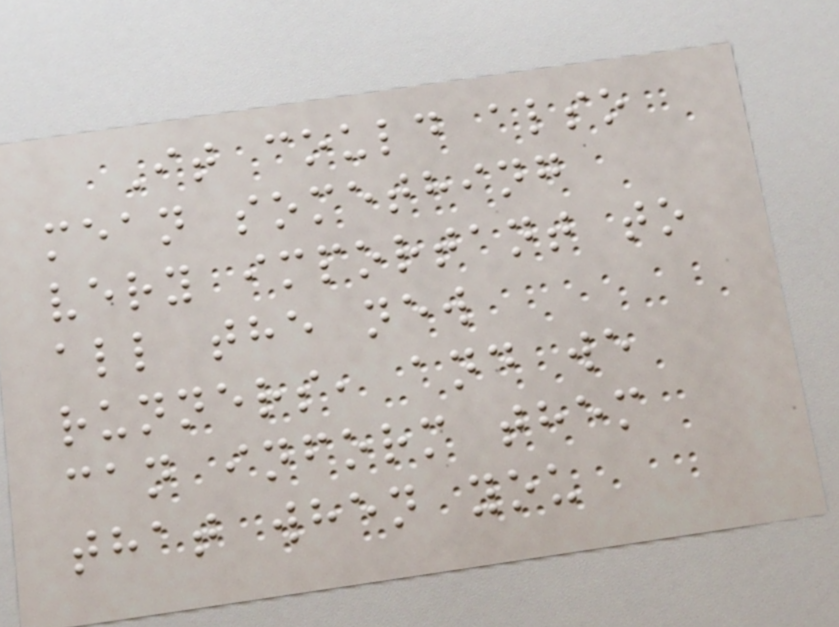It could also
mean something
very important to
all the new
runners, and we
can inform them
that when you
